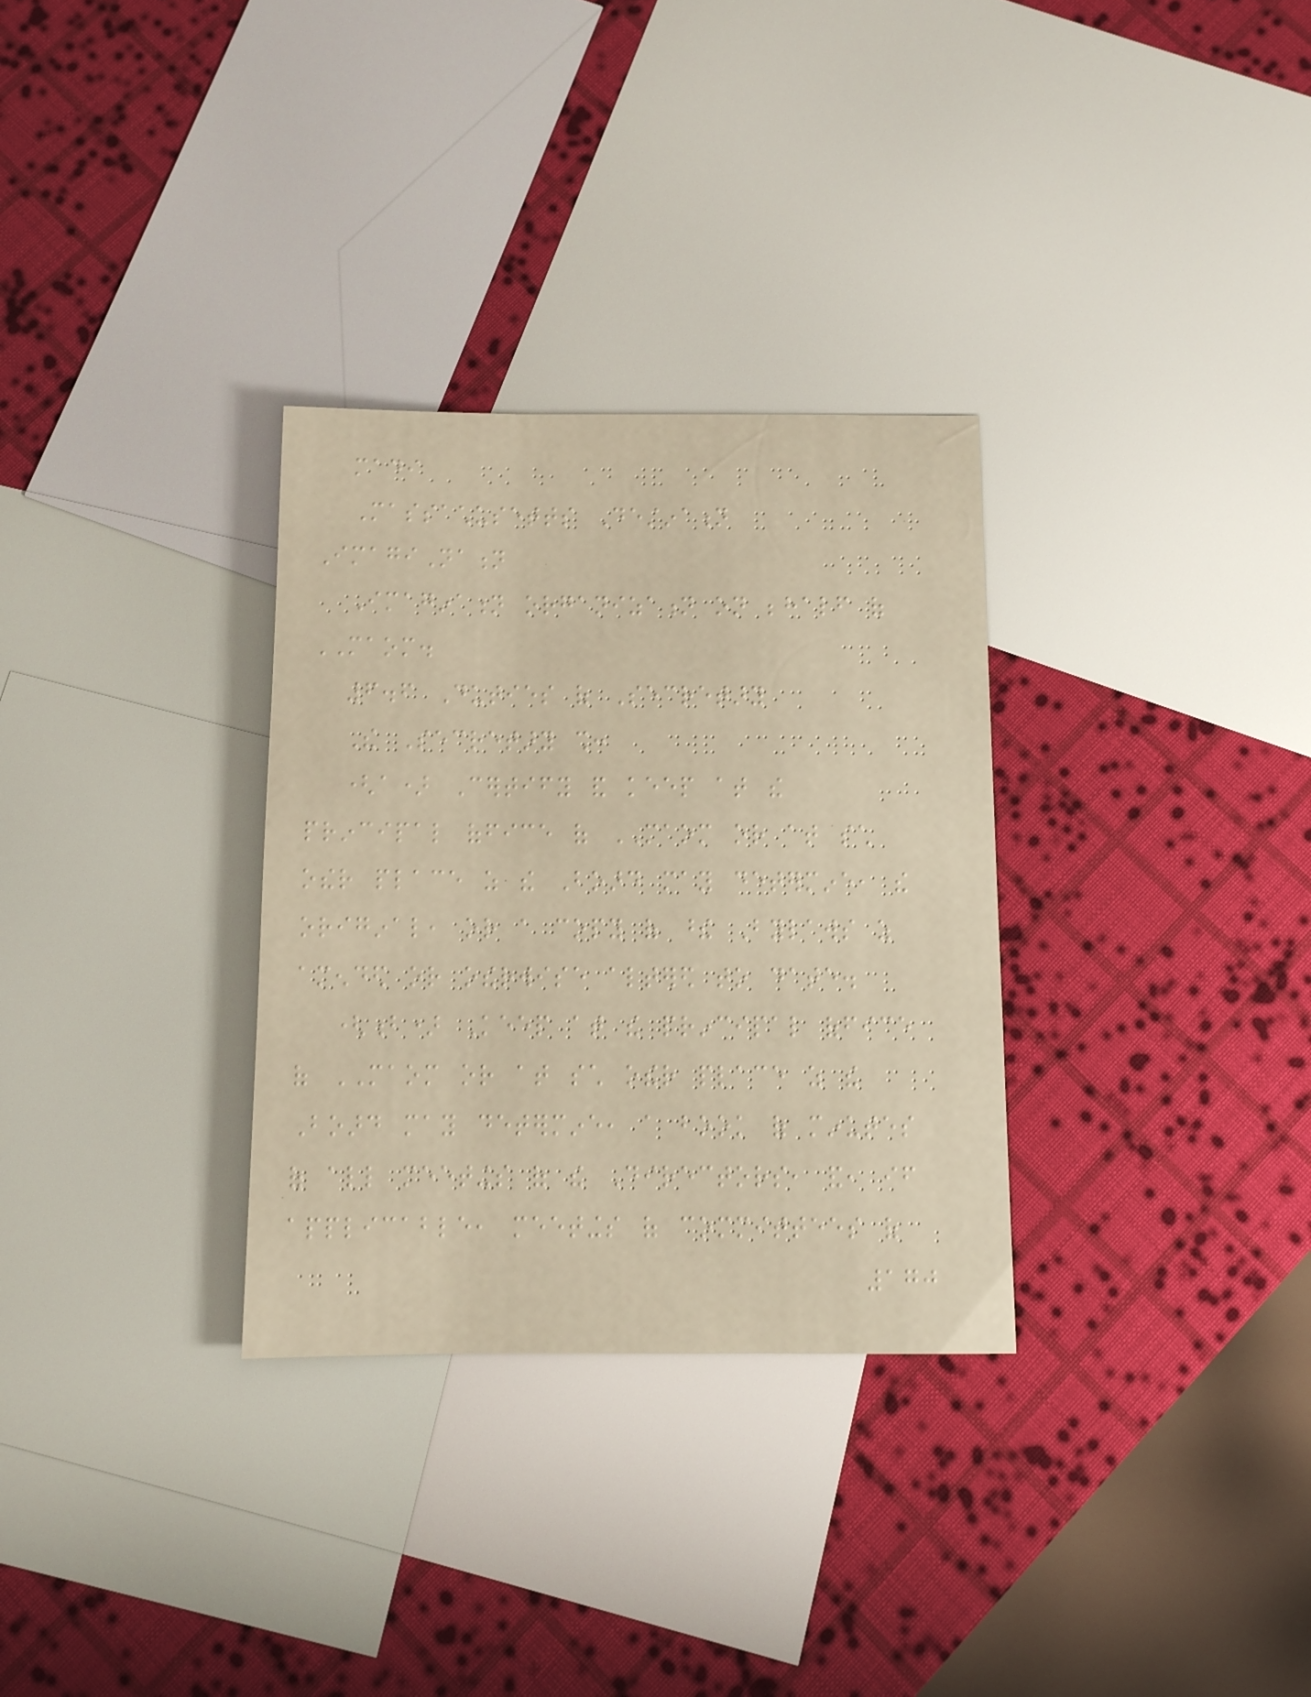madi
Massachusetts Destination
ImagiNation
Imagination organization on behalf of
MAOM.
6.6 Duties of Secretary
The Secretary shall:
(a) Certify and keep at the
principal office of MAOM or at such
other place as the Board may determine, the
original, or a copy of these Bylaws as
amended or otherwise altered to date.
(b) Keep at the principal office
of MAOM or at such other place as the
Board may determine, a book of minutes
of all meetings of the Directors, and, if
applicable, meetings of committees of
170
